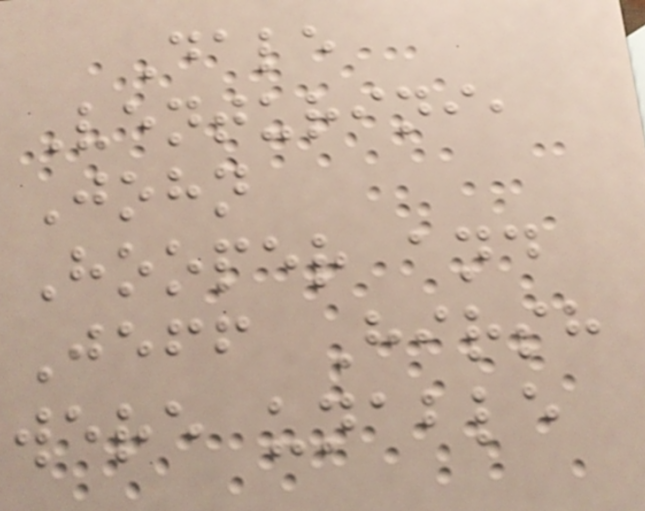Dale
Venturini,
John
Hooper and
Jeff Hirsh
were unable
